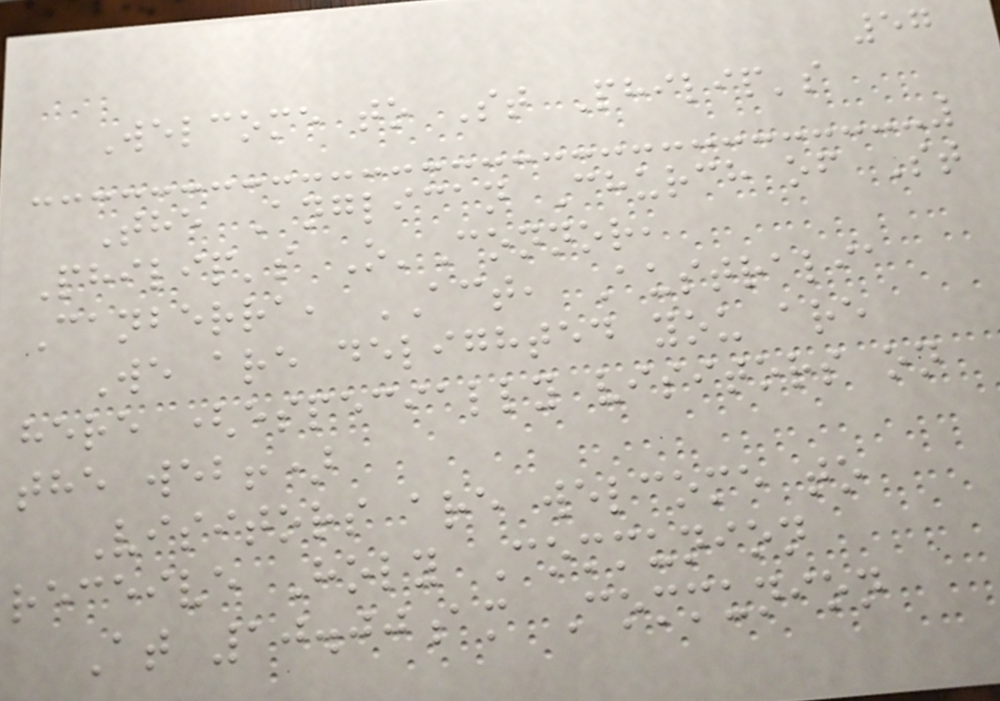57
Welcome to St Philip's
The Anglican Church of St
Philip's O'Connor,
Canberra, ACT, Australia
We are delighted you are
here (especially visitors on
the web!)
Visitors are welcome to
receive Holy Communion
At 10.00am Communion
